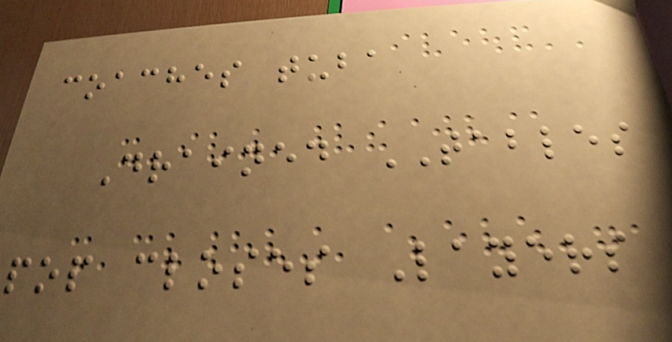coaches tuba
Drained TABLES
pop closes Layers
